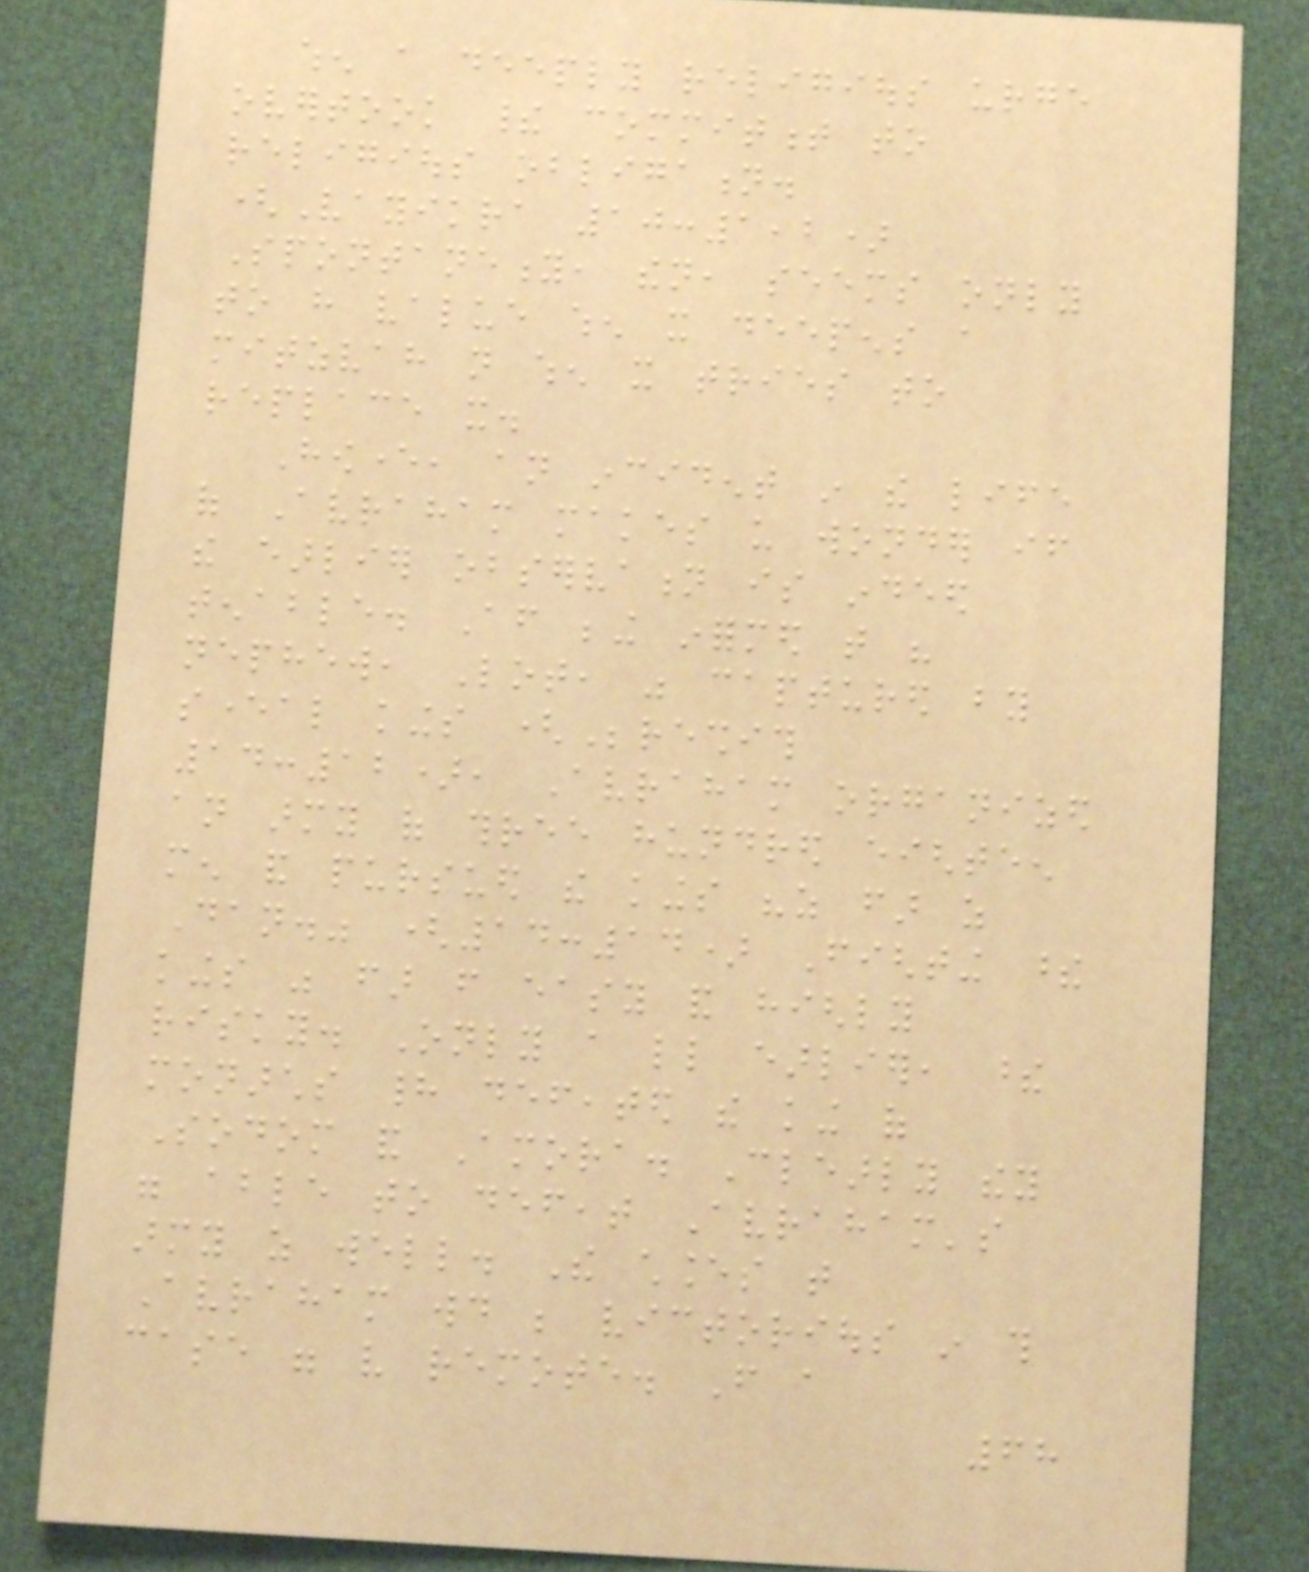when a deeply religious urge
overtook their commitment to
religious obligation.
(Vayikra 10:1,2)
Spontaneity, then, seems only
to have value when it deepens a
mitzvah not when it tries to
replace it.
However, an incident in the life
of Avraham makes us wonder if
the earlier observation is indeed
tenable. After being informed that his
nephew, Lot, was captured by
several kings (Bereshith
14:12), Avraham organized
an army of three hundred eighteen
men and pursued the kings "as far as
Dan." (14:14) Fighting these
kings was far from easy and highly
risky. Only a little earlier, these
monarchs had defeated the king of
Sodom and Amora. Clearly they
were able to defeat Avraham's
army as well. The chances that
Avraham would be victorious in this
case were very remote. From a
68
